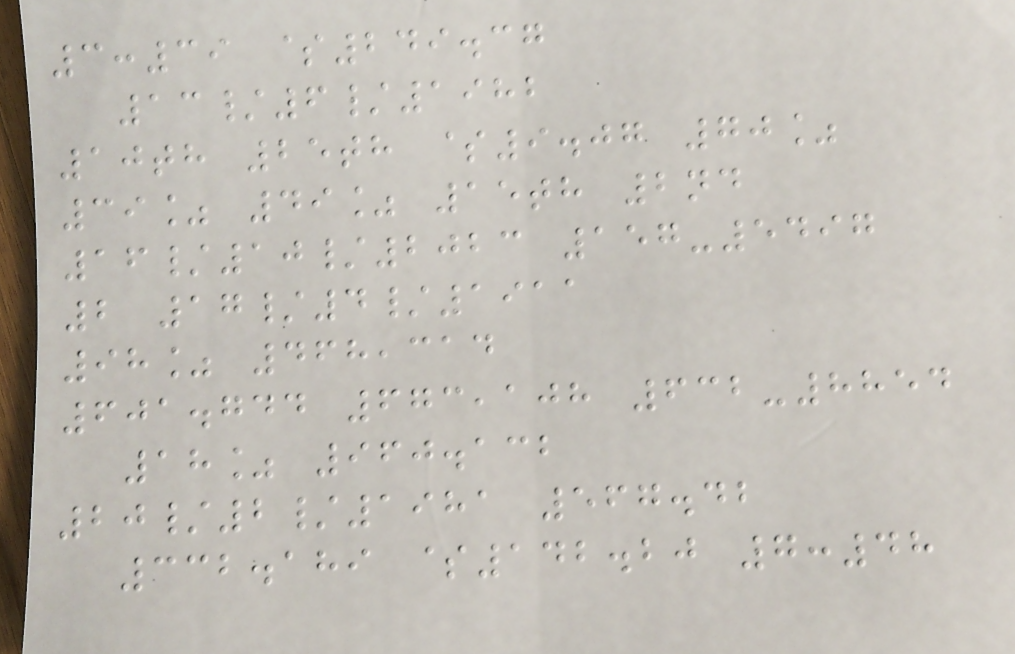3:39 $249.37
13/6/1982
10th 25th $9.07 70%
39% 49% 15th 2nd
16/10/2023 157-5497
2 17/4/1911
98% 468,314
601.744 673,108 632-8854
18% 960.132
20/2/1981 567.42
332.189 $142.20 7:48
